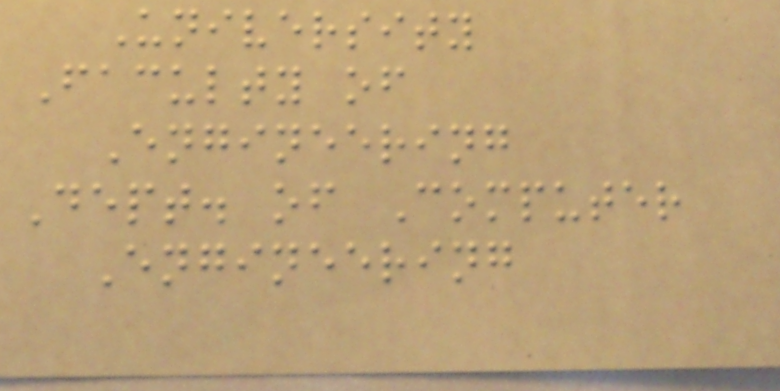University
Faculty of
Engineering
Dept. of Computer
Engineering
